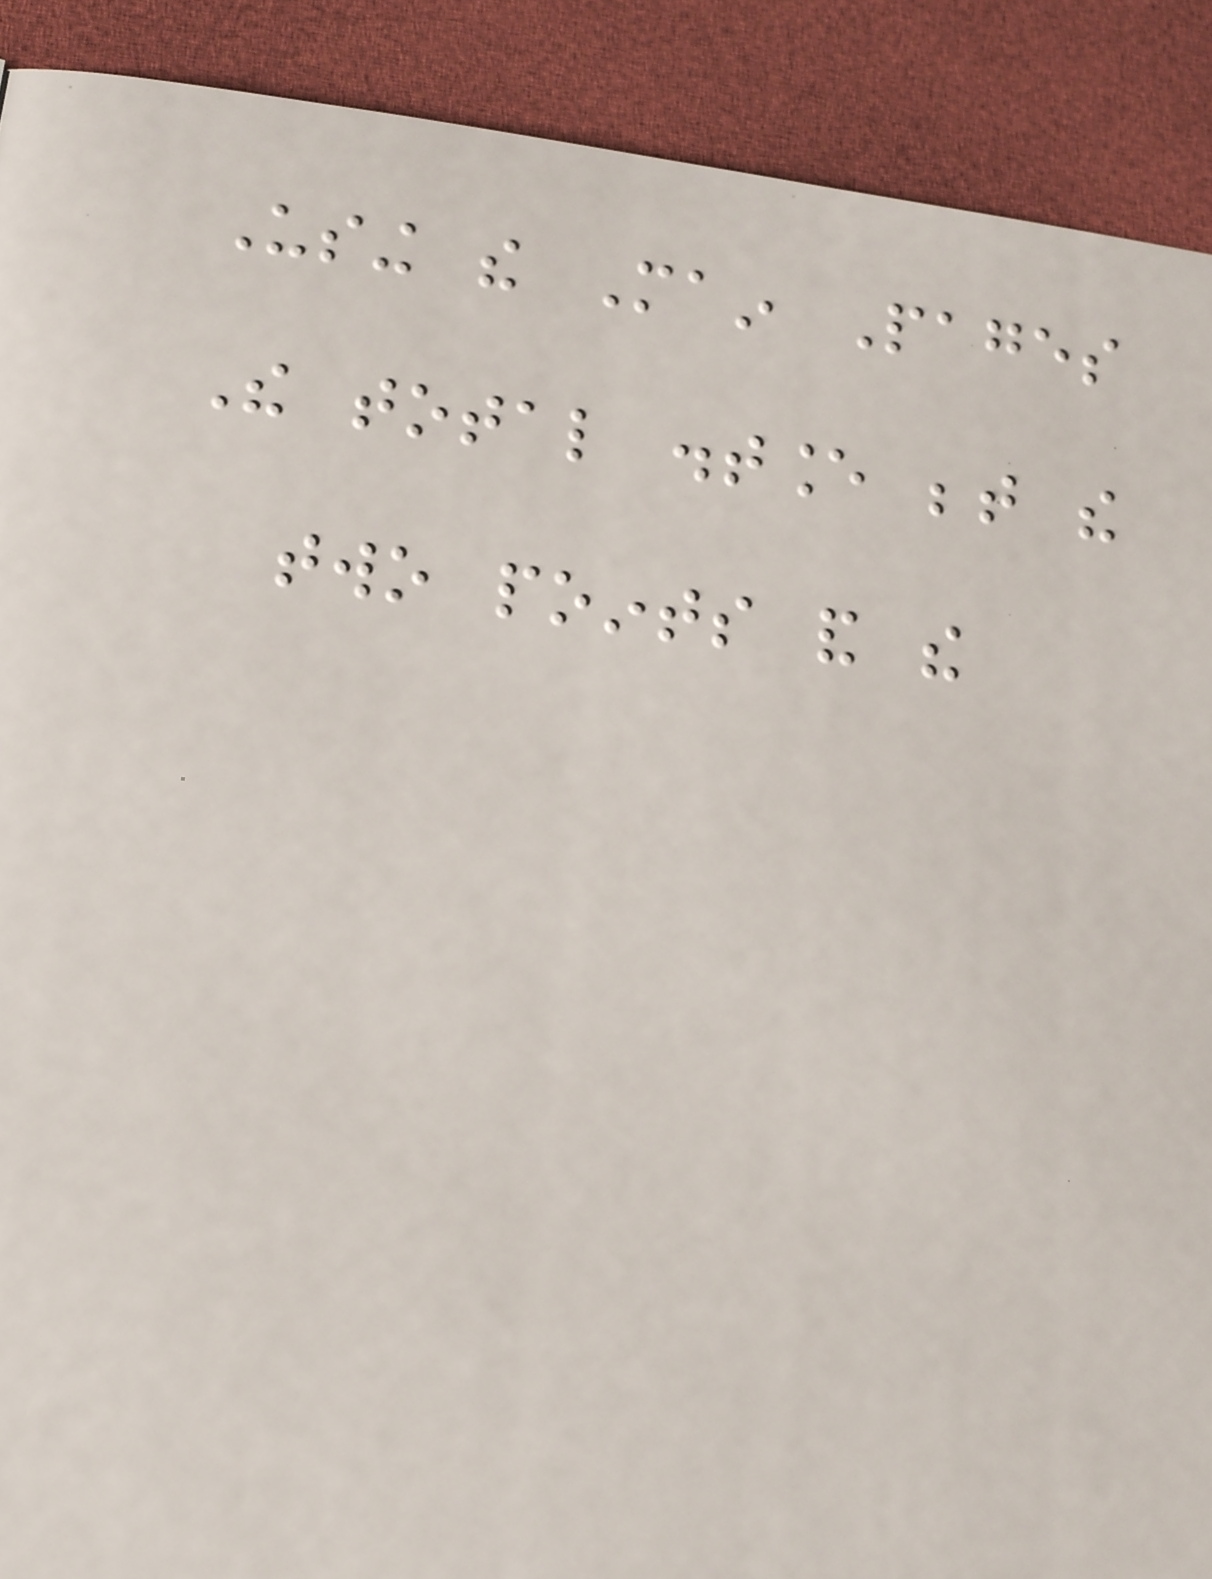Using the Main Pages
The total distance between the
two points and the
